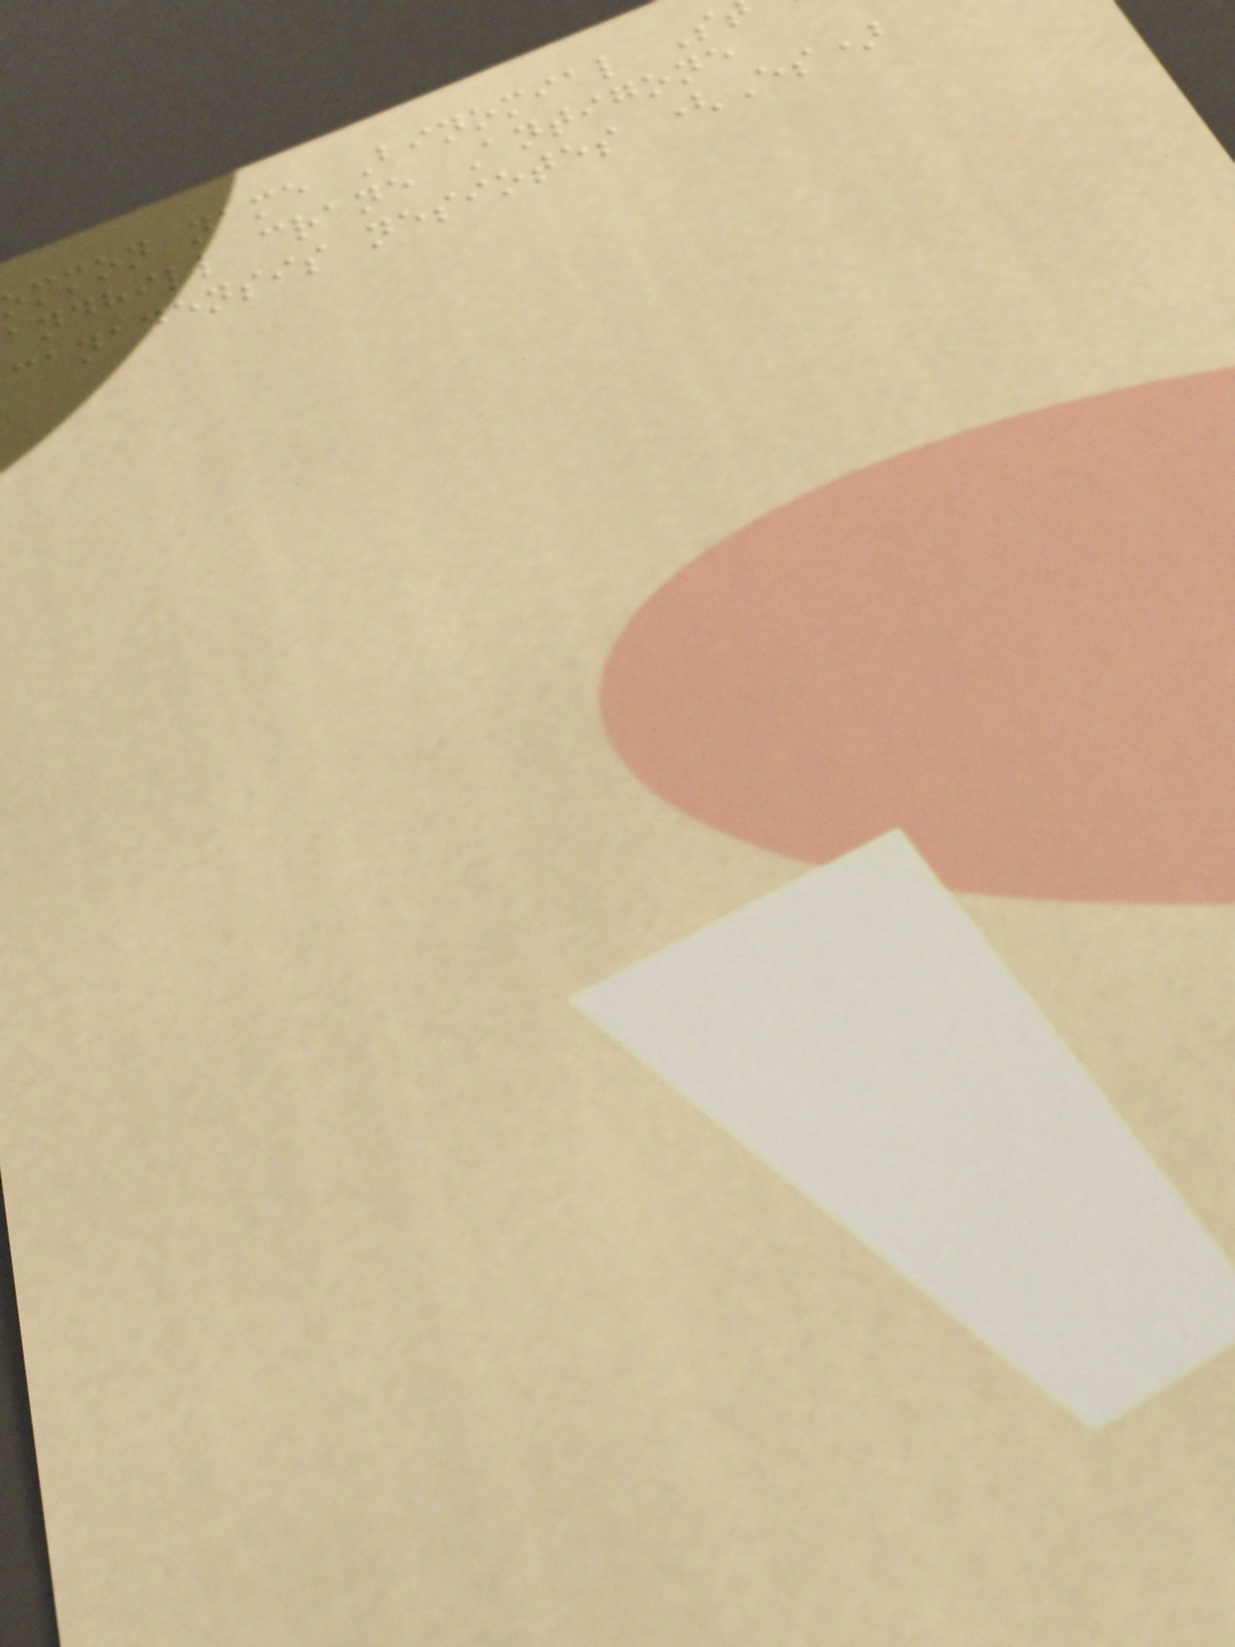ommon name Binomial S
andhill crane Antigone
canadensis nesiotes (Es)
